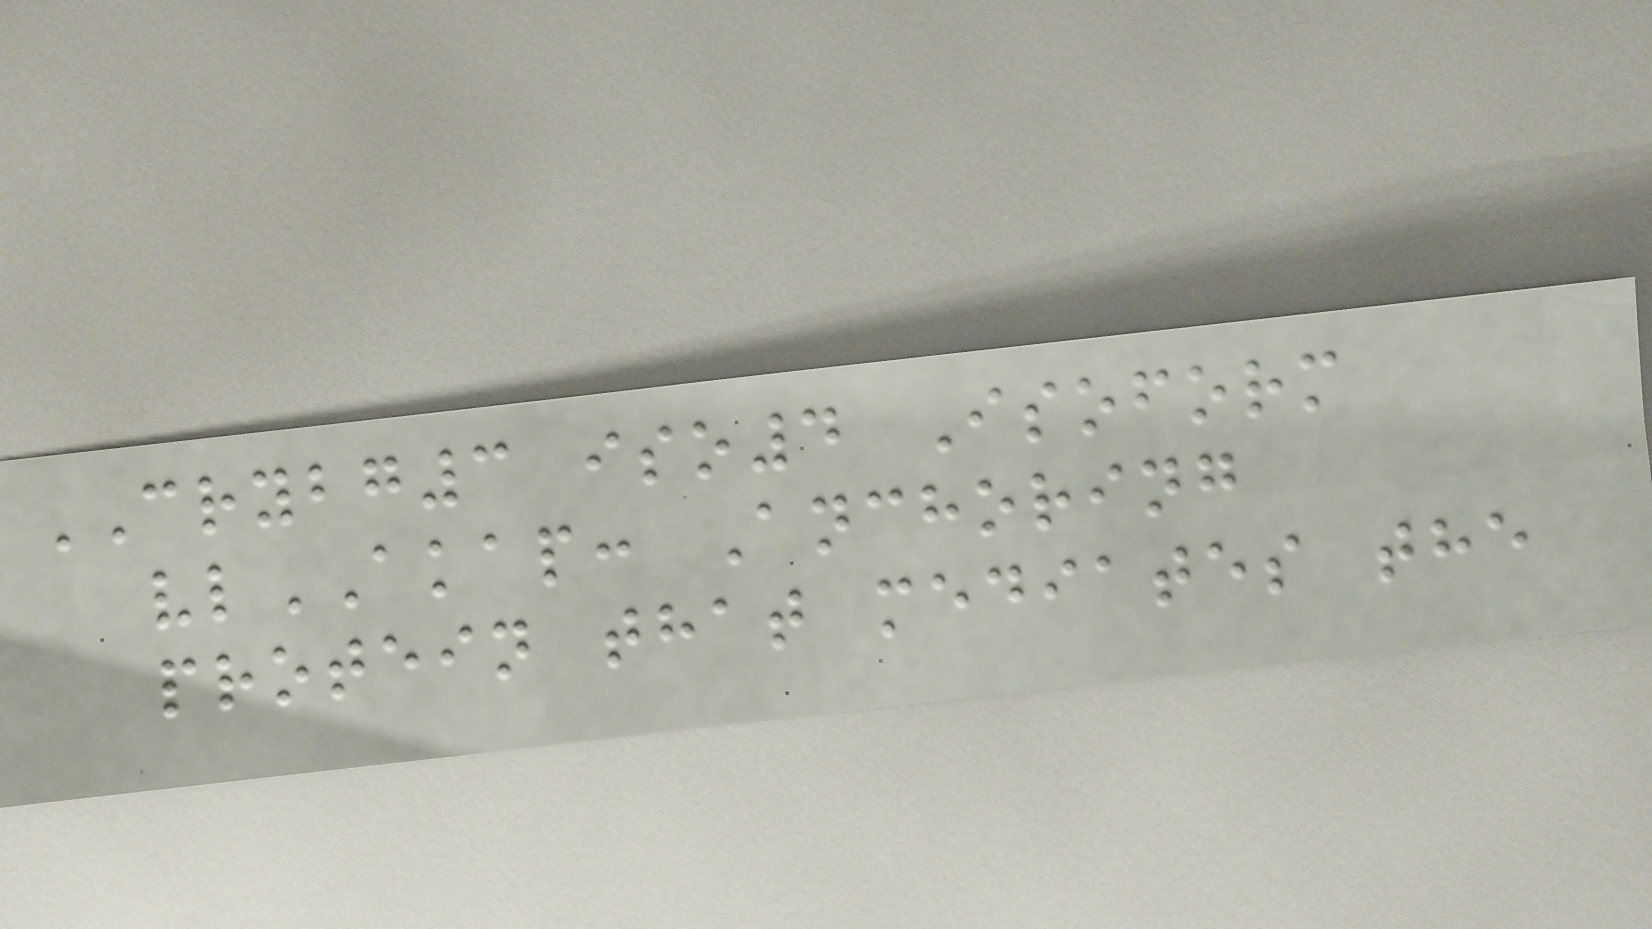CRYBG3 iso4 Isoform
vlAKAP: Anchoring
protein that mediates the
